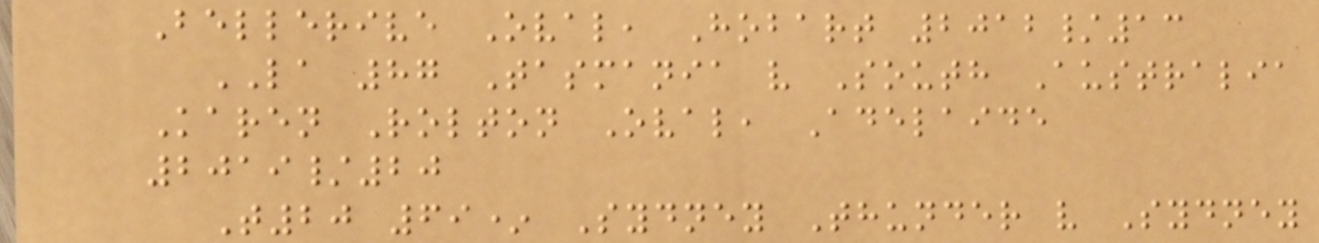Bellerive Oval, Hobart 2012/13
LA 87 Tasmania v South Australia
Karen Rolton Oval, Adelaide
2019/20
T20 69* Sydney Thunder v Sydney
